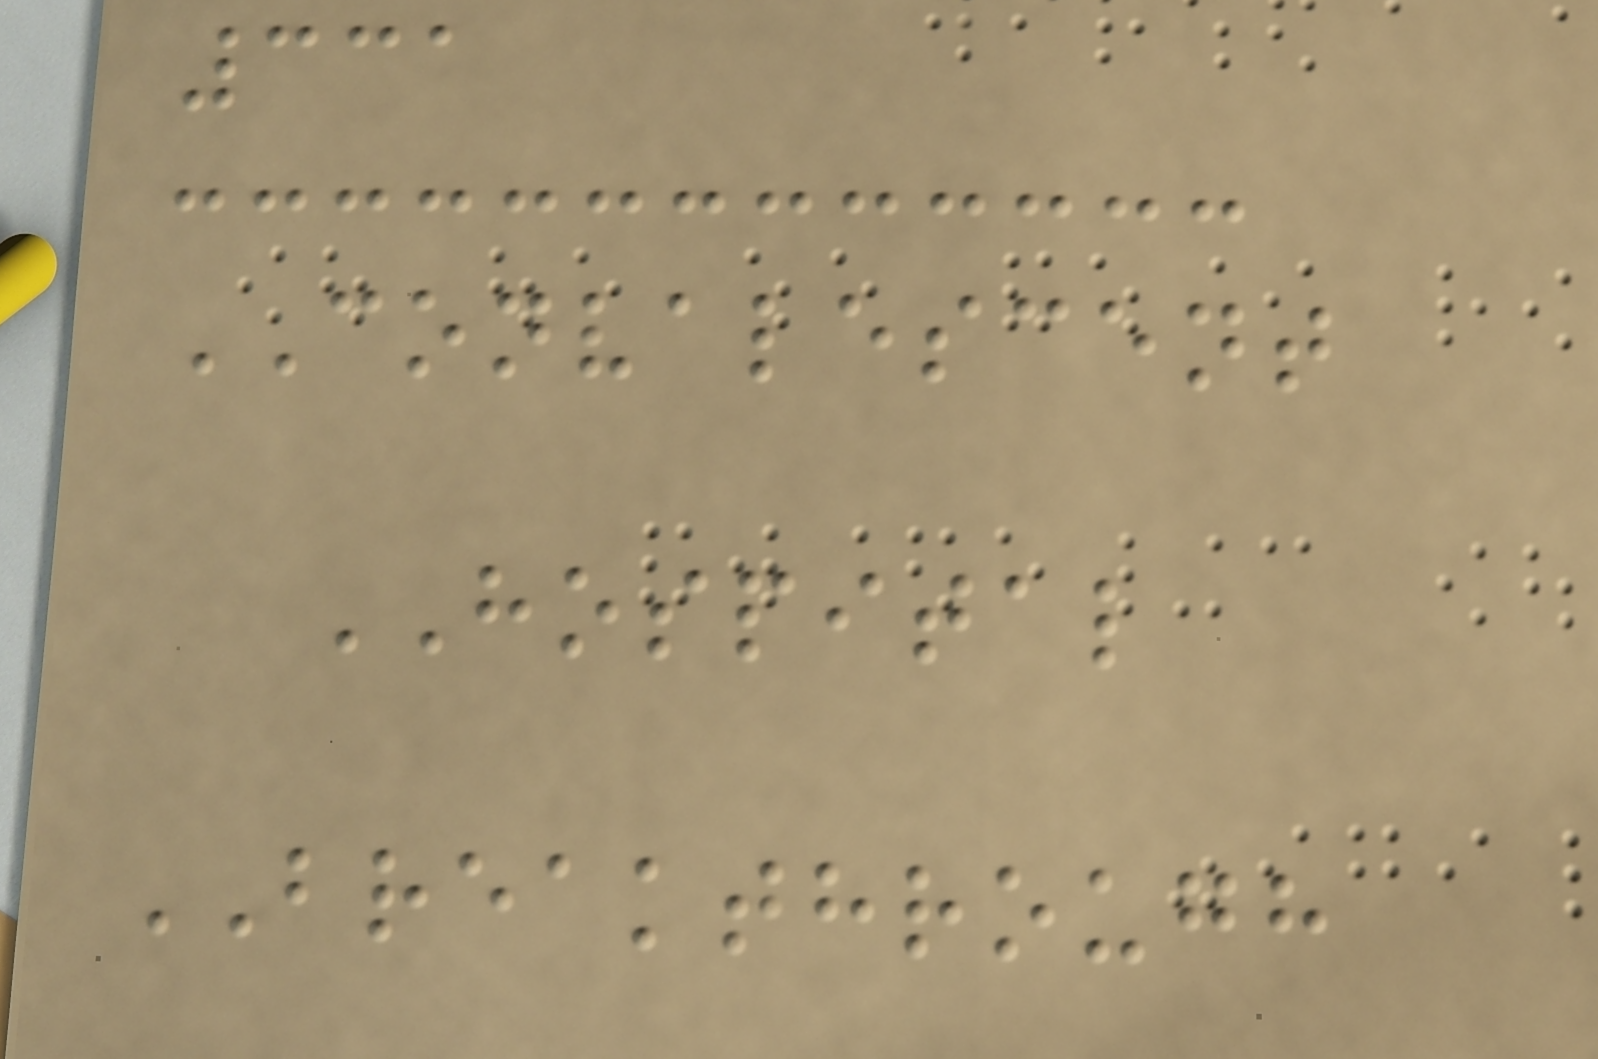331
CONVALESCENT
HOSPITAL
BREAKTHROUGH
